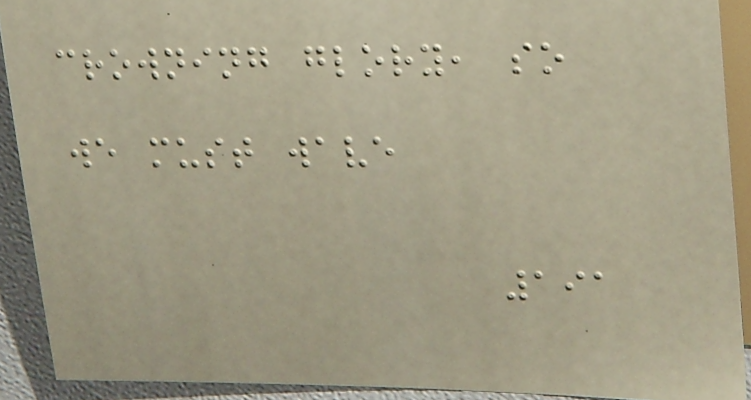crowning glory, so
we must wave
191
